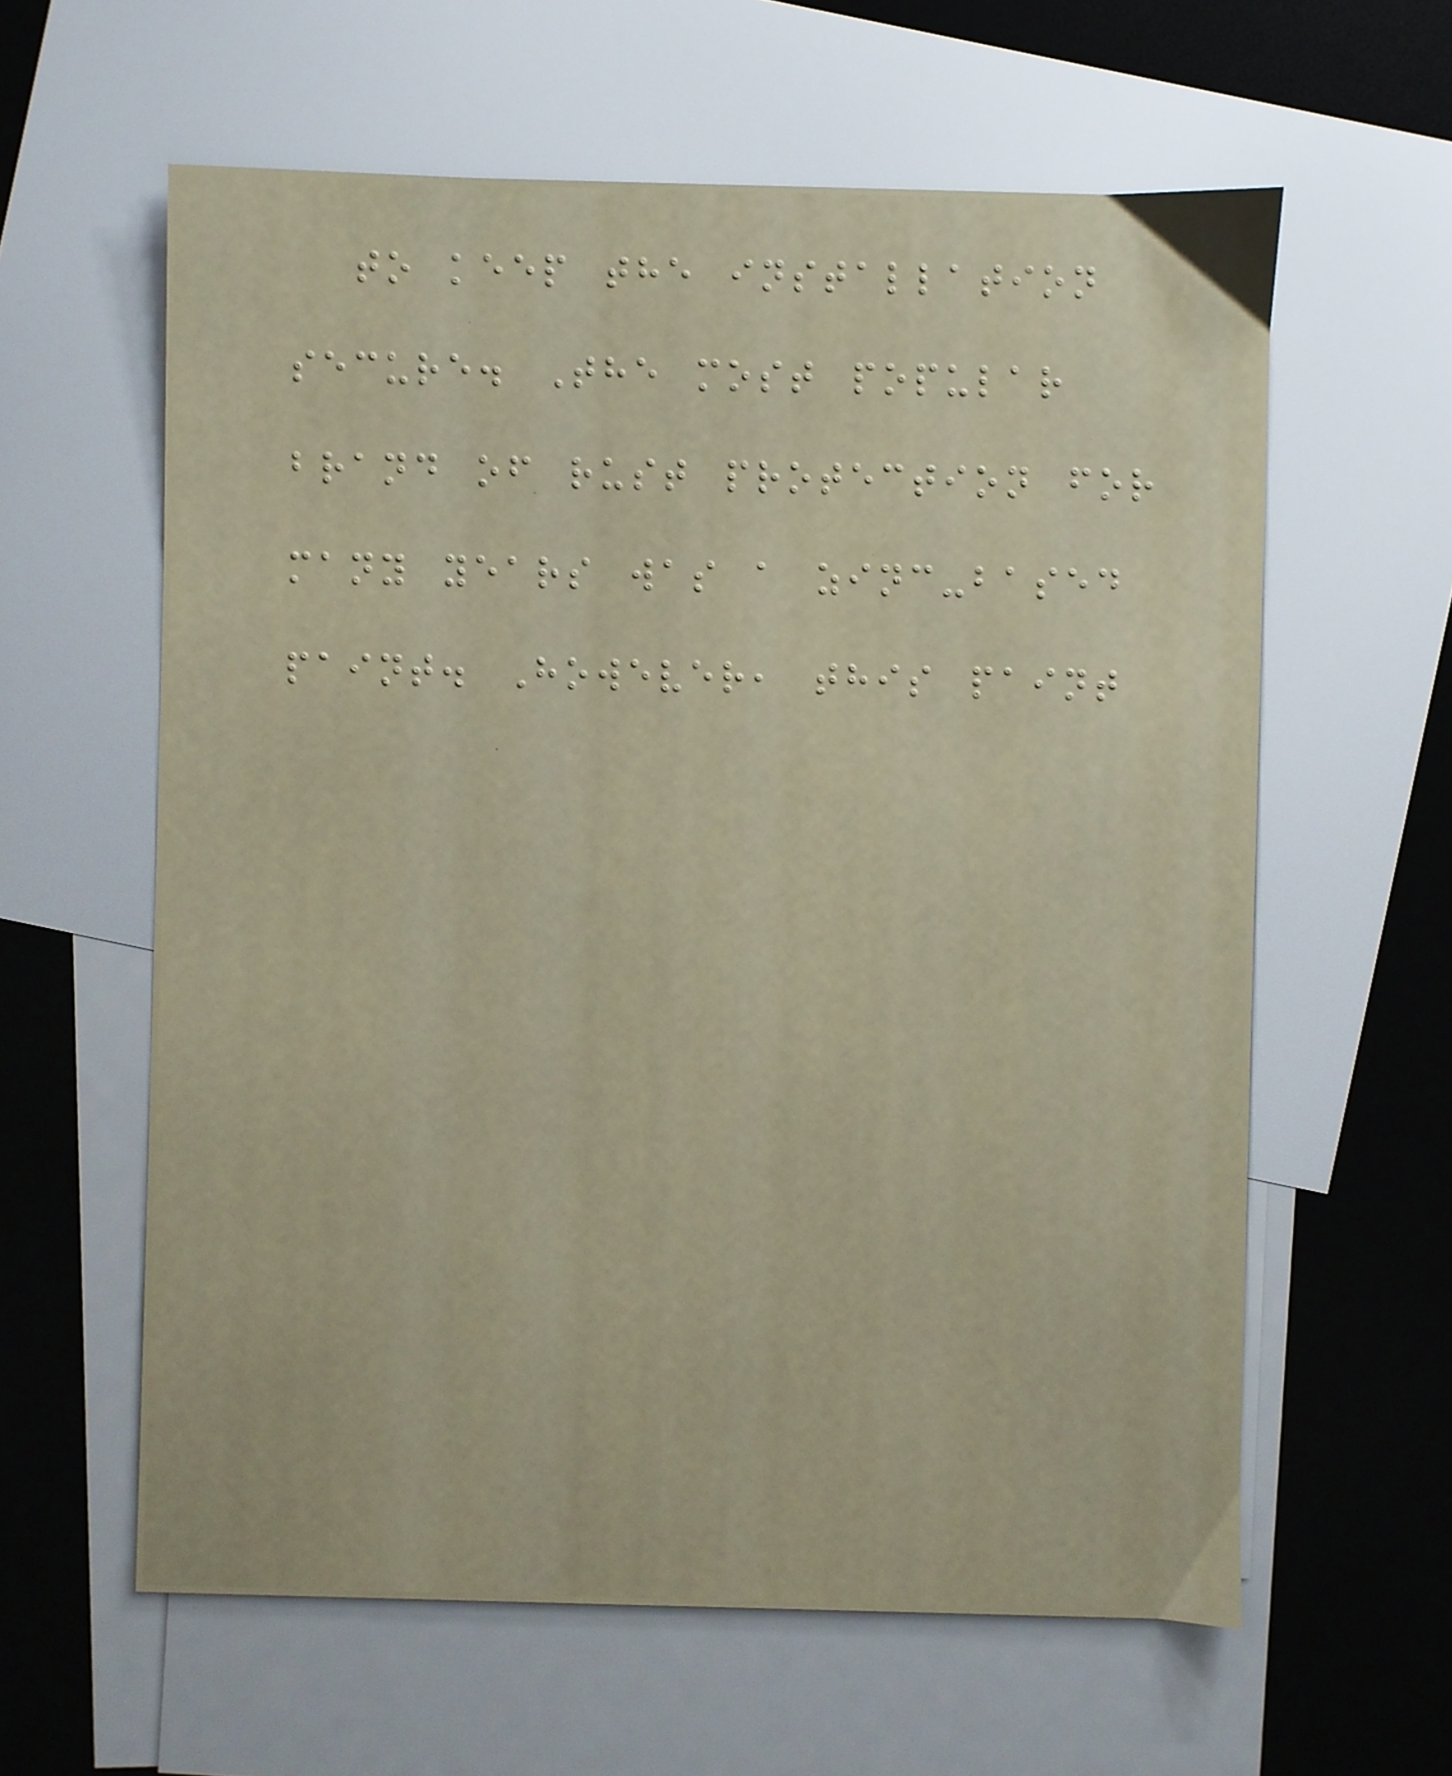to keep the installation
secure. The most popular
brand of rust protection for
many years was a zinc-based
paint. However, this paint
